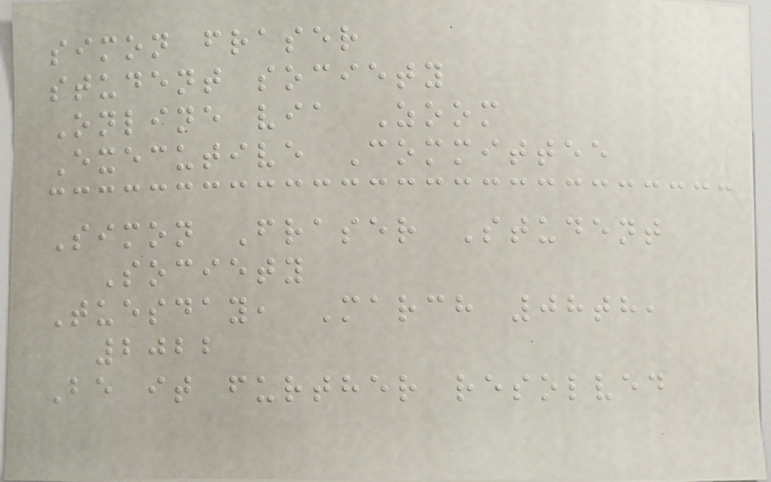simon fraser
student society
Online via Zoom
Executive Committee
Simon Fraser Student
Society
Tuesday, March 08th,
2022
Be it further resolved
